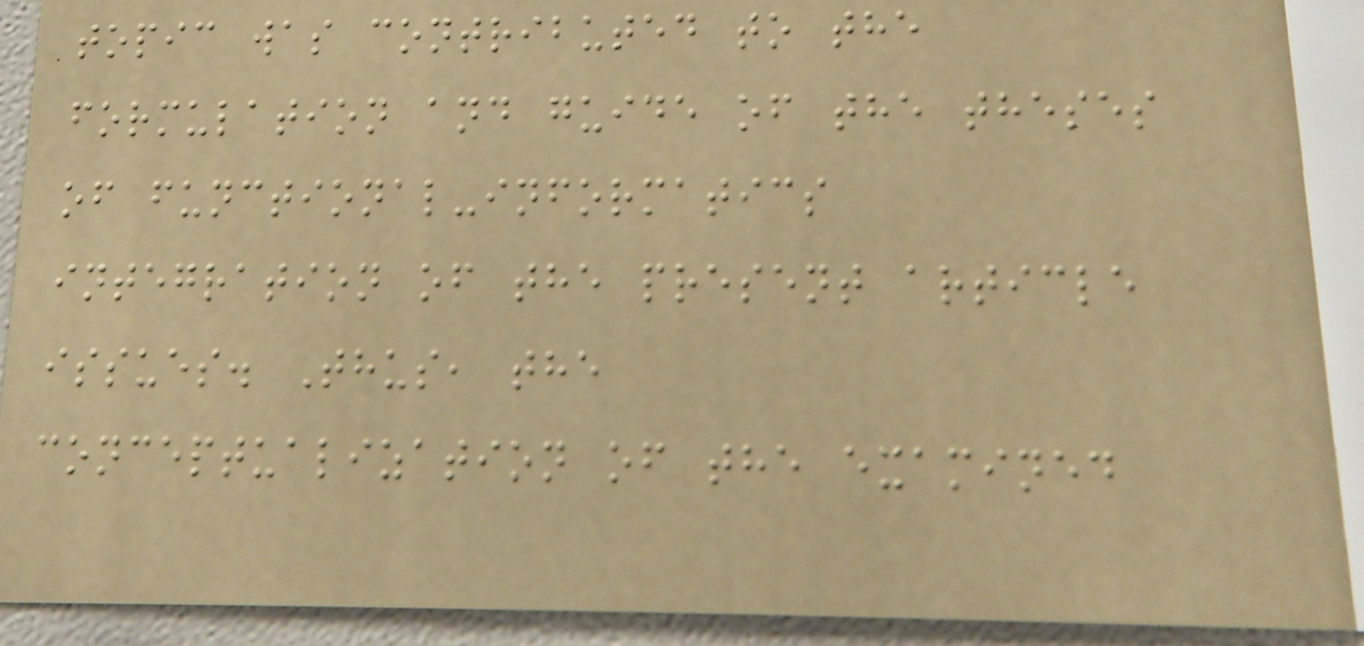topic was contributed to the
formulation and guide of the theses
of functional-informatics
integration of the present article
issues. Thus, the
conceptualization of the examined
